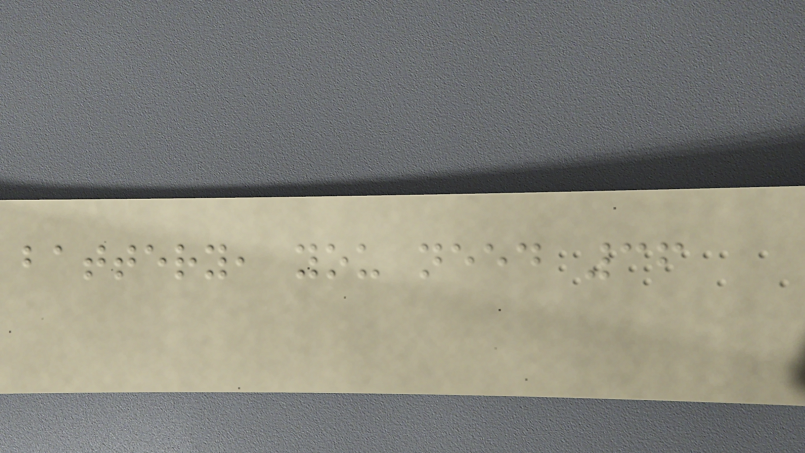battery, you need 36
